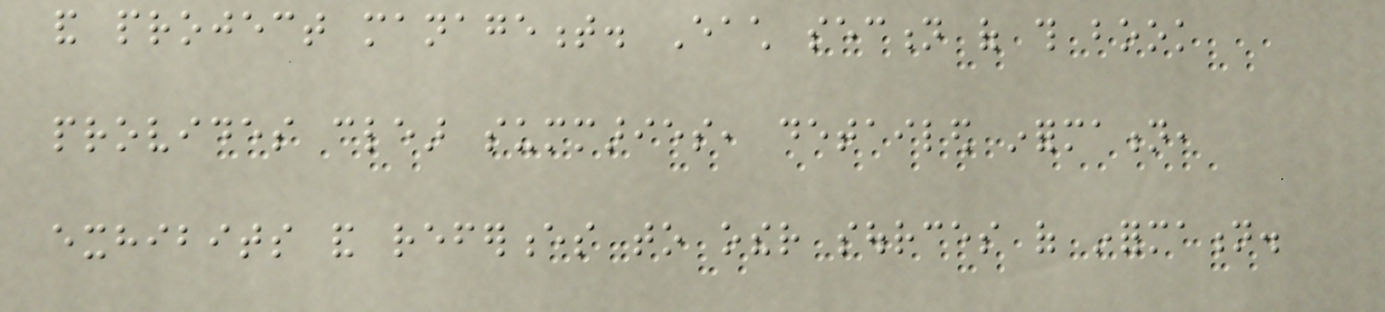and project management. Each section of this book
provides clear summaries, detailed information,
exhibits and references to other sources of information.
